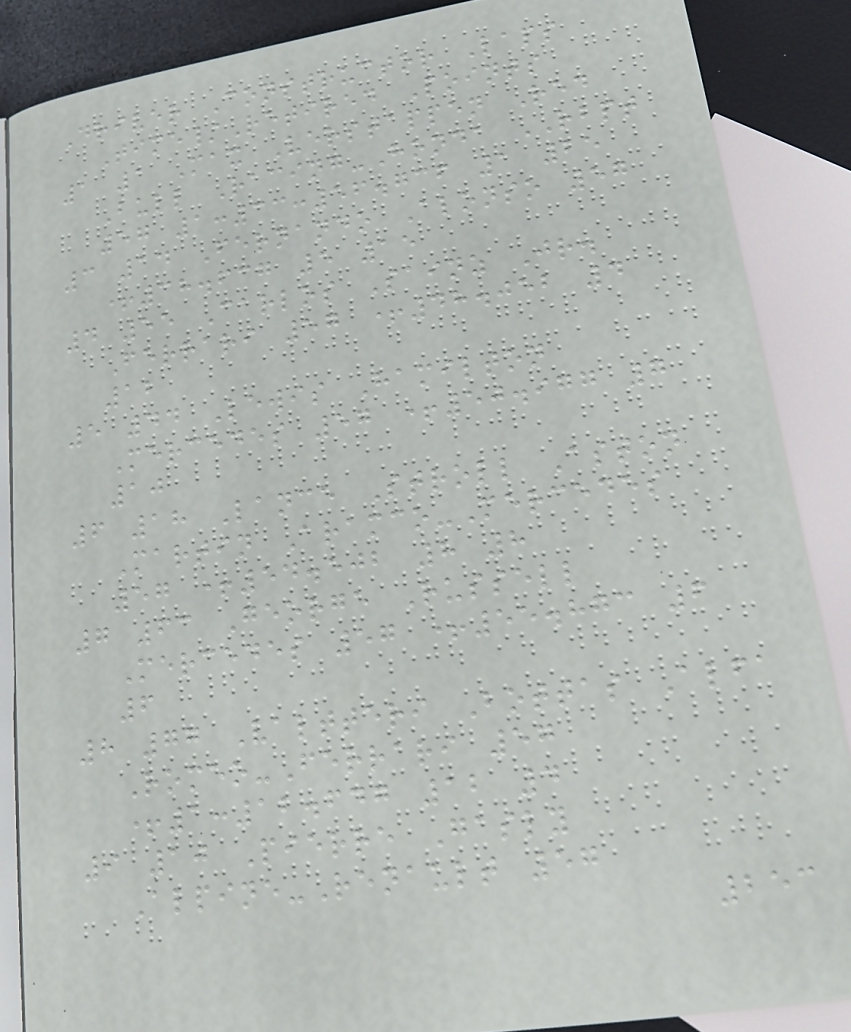Driver Constructor Laps
Time/Retired Points
1 1 Max Verstappen Red
Bull Racing-Honda RBPT
57 1:33:56.736 1 25
3 14 Fernando Alonso 57
+38.637 5 15
4 55 Carlos Sainz Jr.
Ferrari 57 +48.052 4
12
5 44 Lewis Hamilton
Mercedes 57 +50.977 7
10
6 18 Lance Stroll Aston
Martin Aramco-Mercedes
57 +54.502 8 8
7 63 George Russell
Mercedes 57 +55.873 6
6
8 77 Valtteri Bottas Alfa
Romeo-Ferrari 57
+1:12.647 12 4
9 10 Pierre Gasly
Alpine-Renault 57
253
